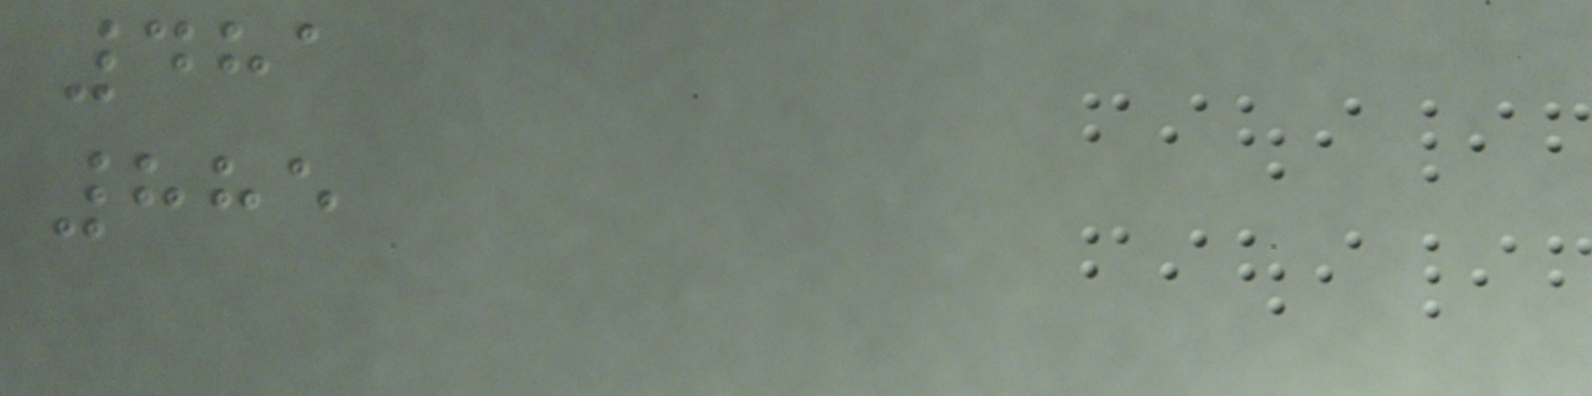481
885
